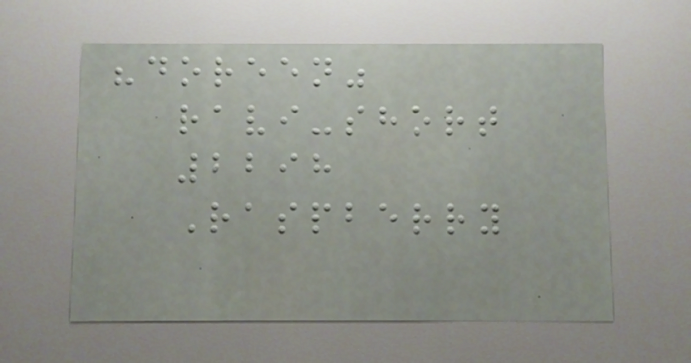"doreen"
ravi-short
2298
Raspberry
